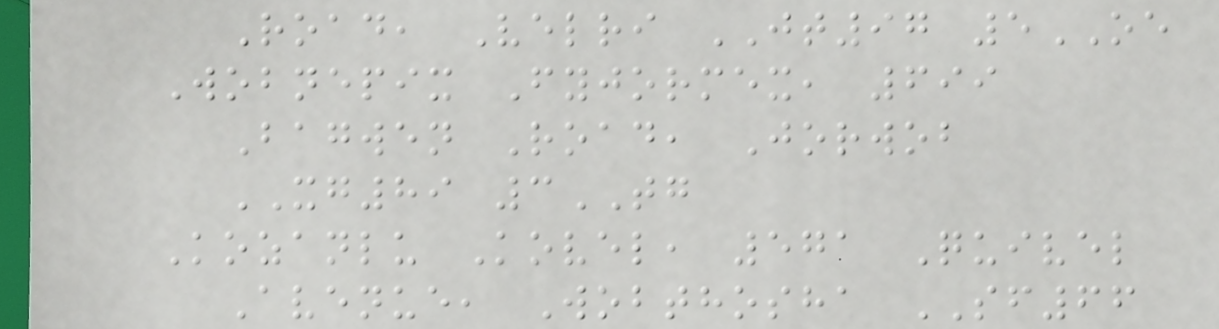Road, Velri JT97 5OE
Wobnepix Fyjormex, 699
Bagwen Road, Jorwob
XG89 3TG
Kozanlu Kovel, 571 Quivel
Avenue, Wobthosha SF66
